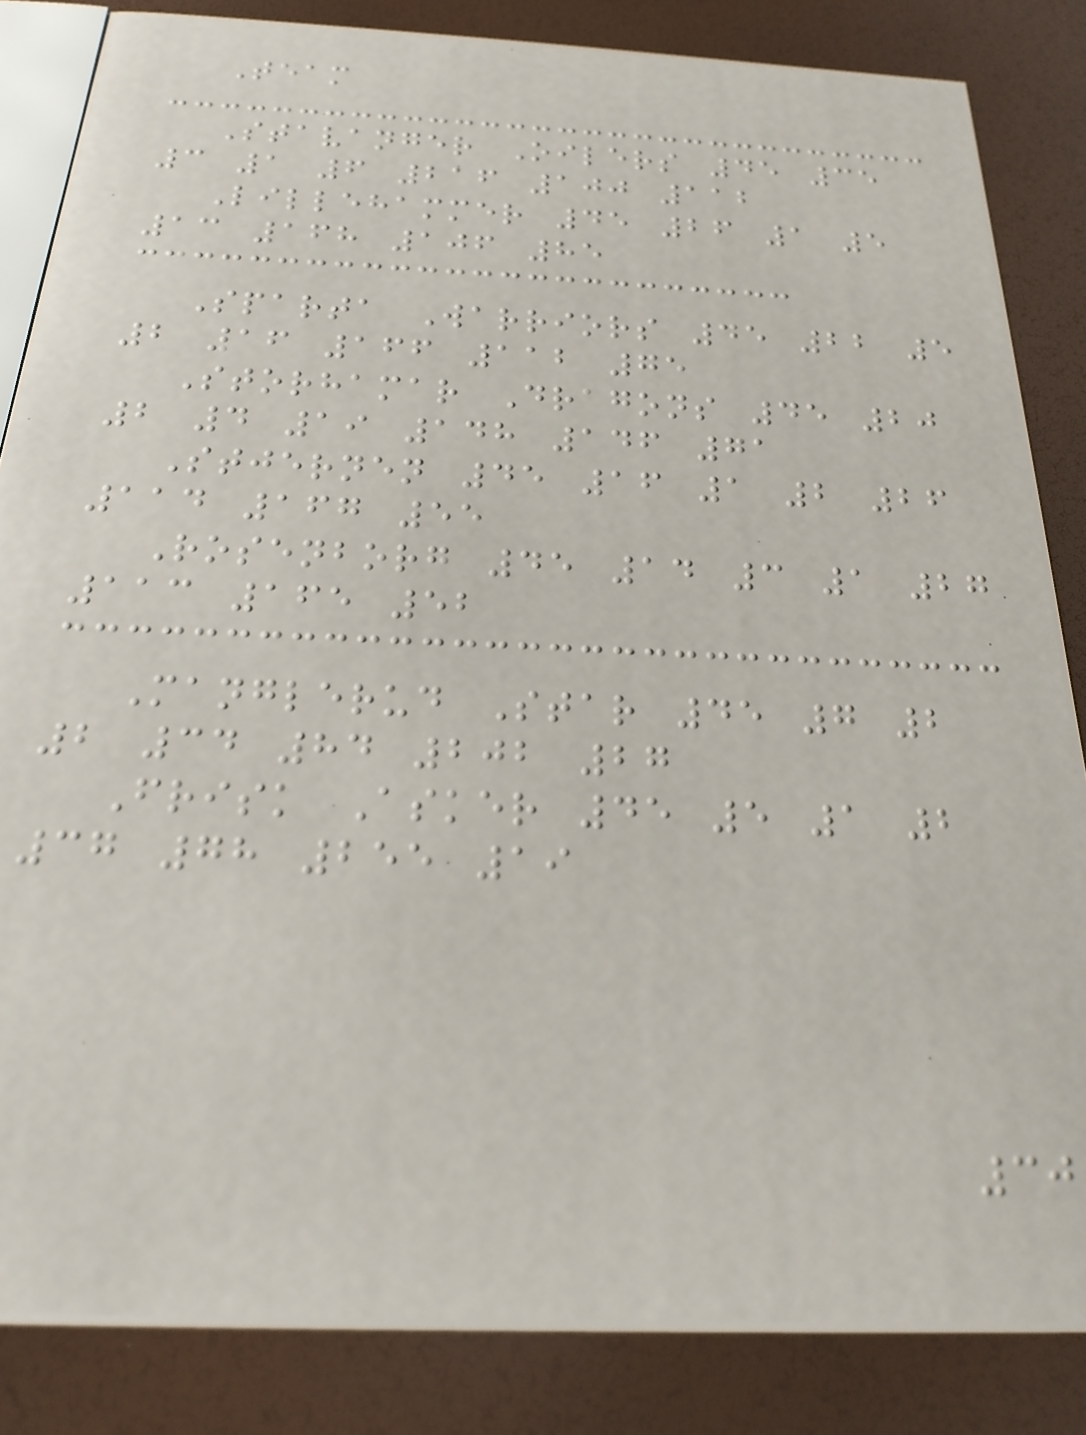Team
Stavanger Oilers 45 35
3 1 6 216 100 112
Lillehammer 45 26 1 5
13 168 106 85
Sparta Warriors 45 22 5
2 16 166 112 75
Storhamar Dragons 45 20
2 4 19 148 146 71
Stjernen 45 16 1 2 26
114 167 55
Rosenborg 45 14 3 1 27
113 165 52
Manglerud Star 45 7 2
2 34 84 202 27
Frisk Asker 45 5 1 2
37 78 255 19
30
